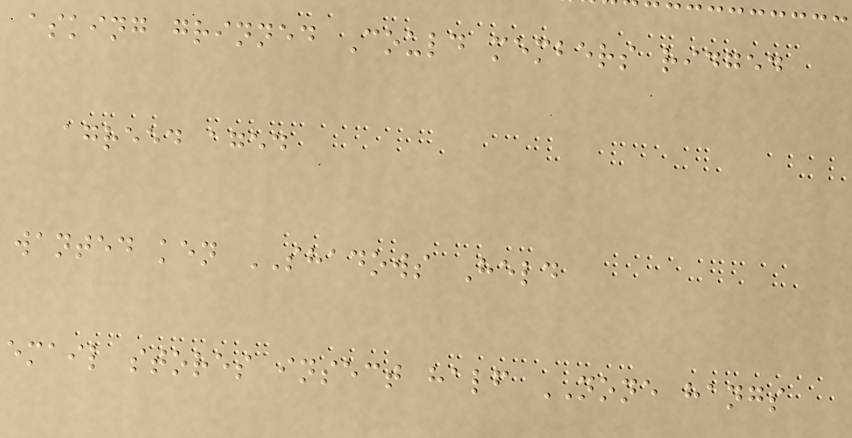asking grinned Could members ridged
agreed aged
wanted ken SHADOWS Held
email stores insect half NONE hangs
